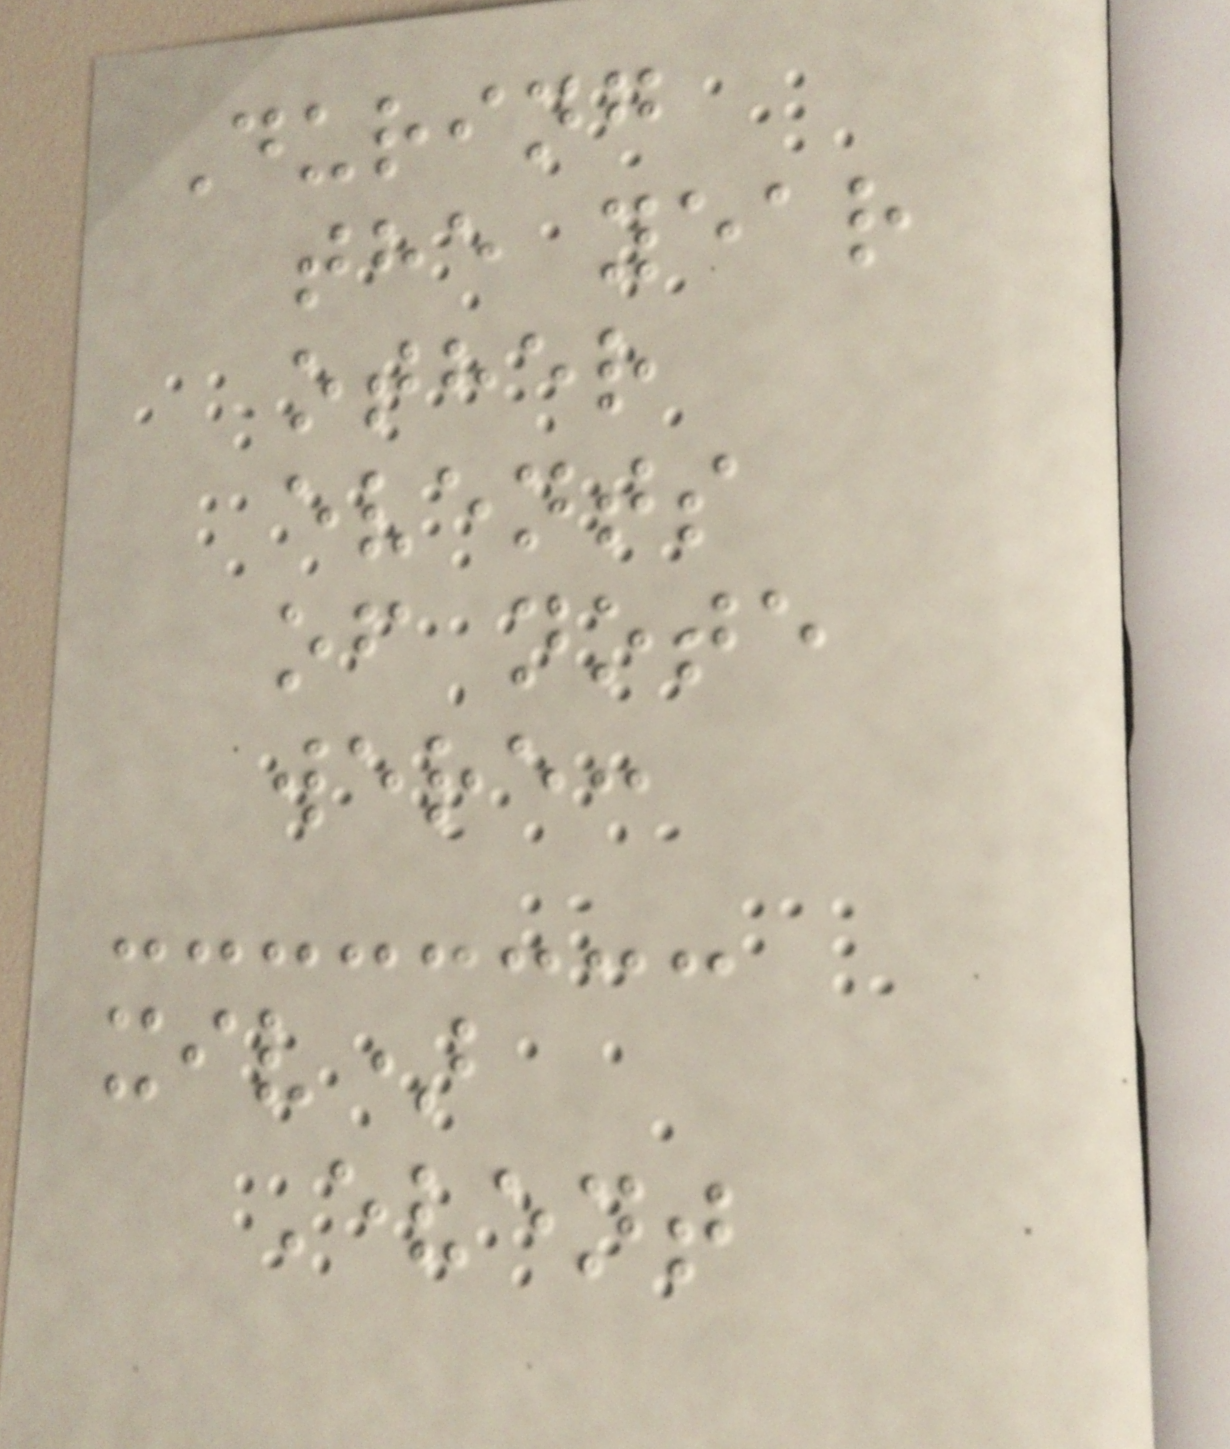During
the year
other
events
of note
were:
xiv)
Event
